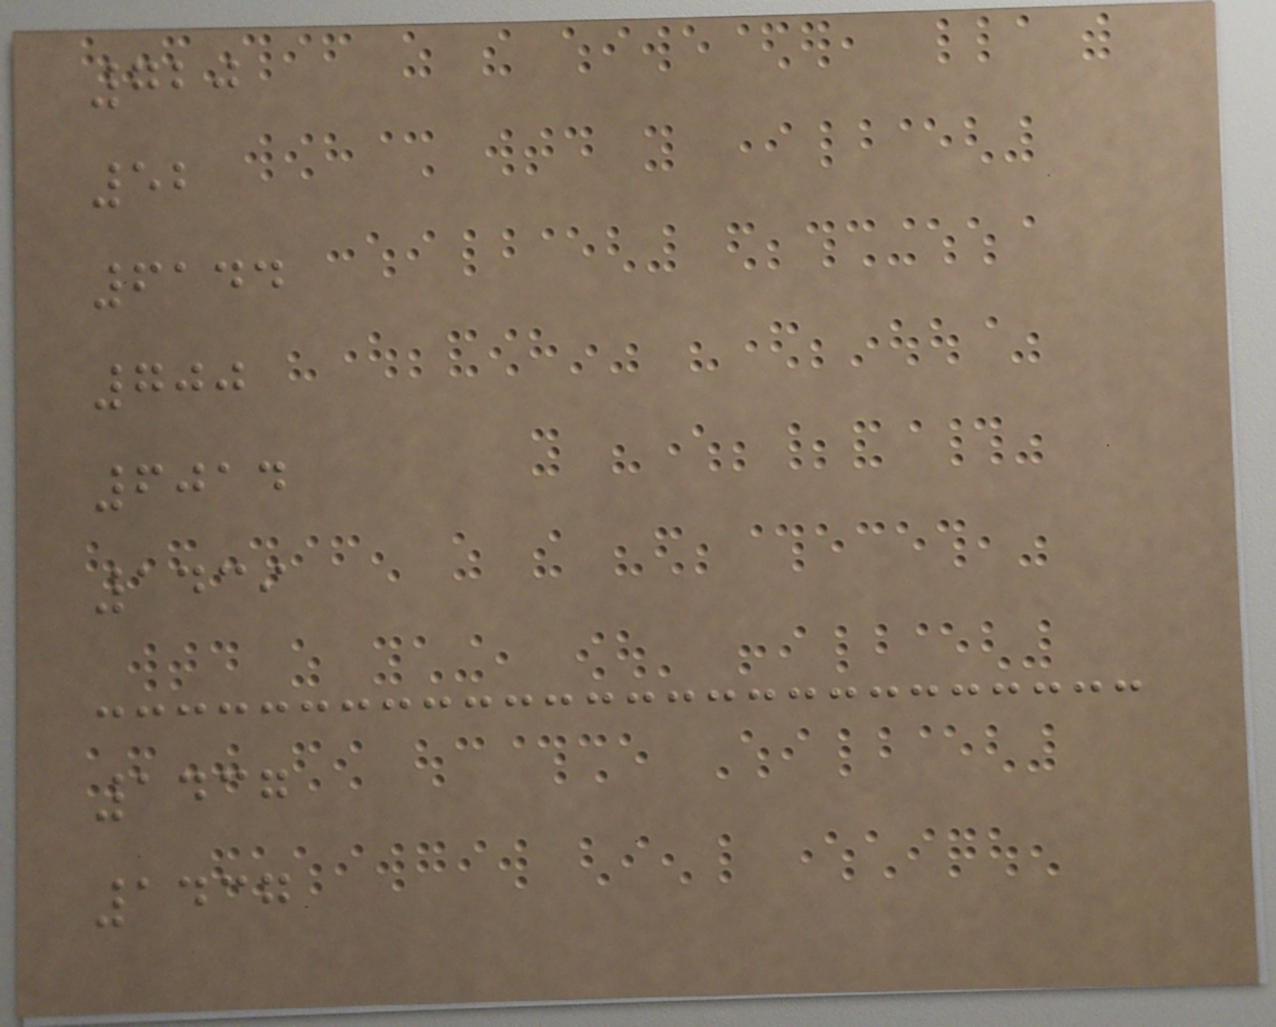720
52
6144
700
6014
1439
1437
1437
